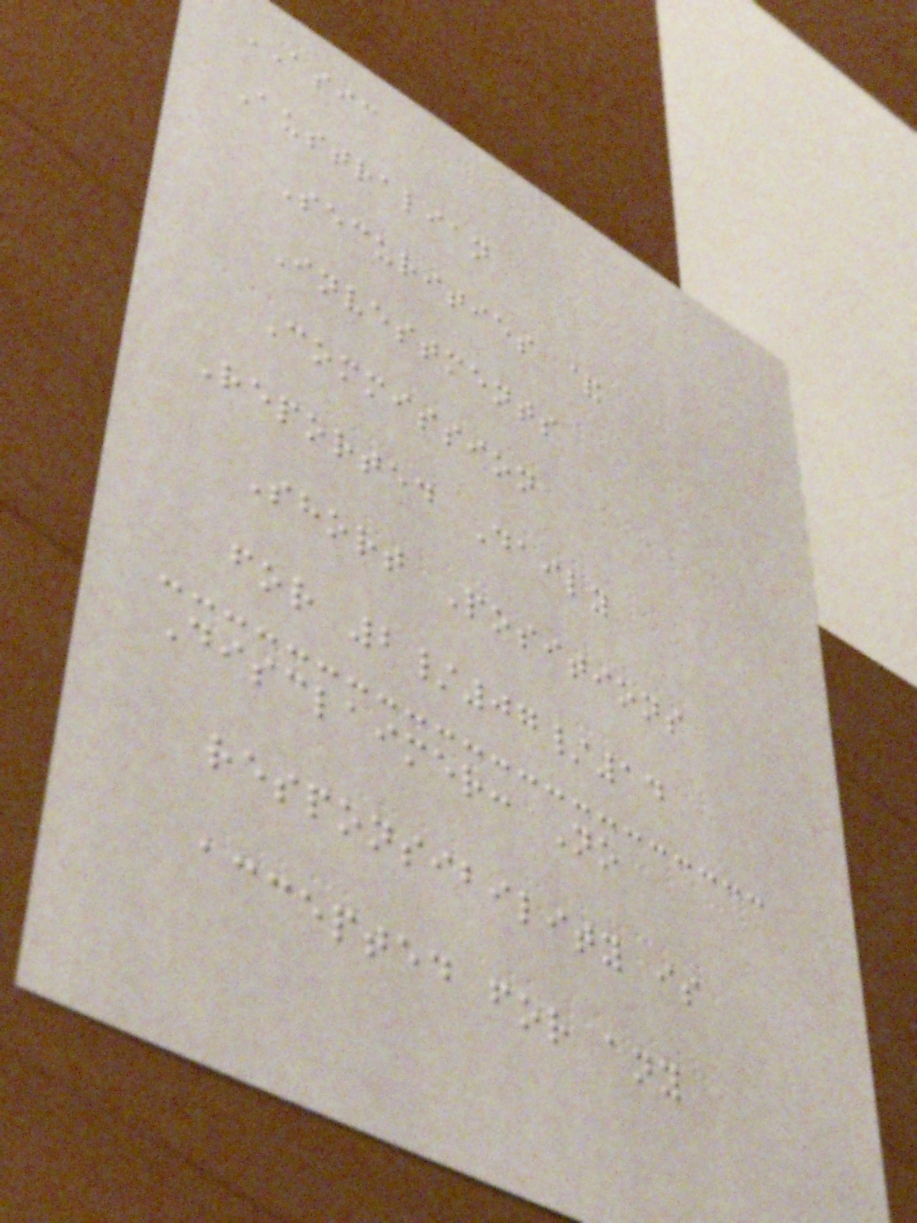ASIC
Australian
Securities &
Investments
Commission
Reported Daily
Short Positions
for 2/07/14
Disclaimer: No
responsibility is
accepted for any
